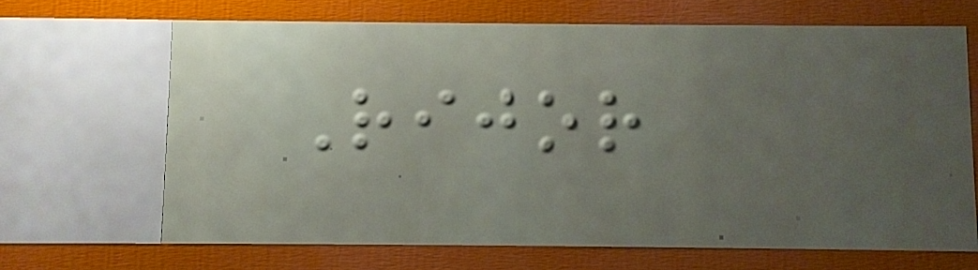Rijor
